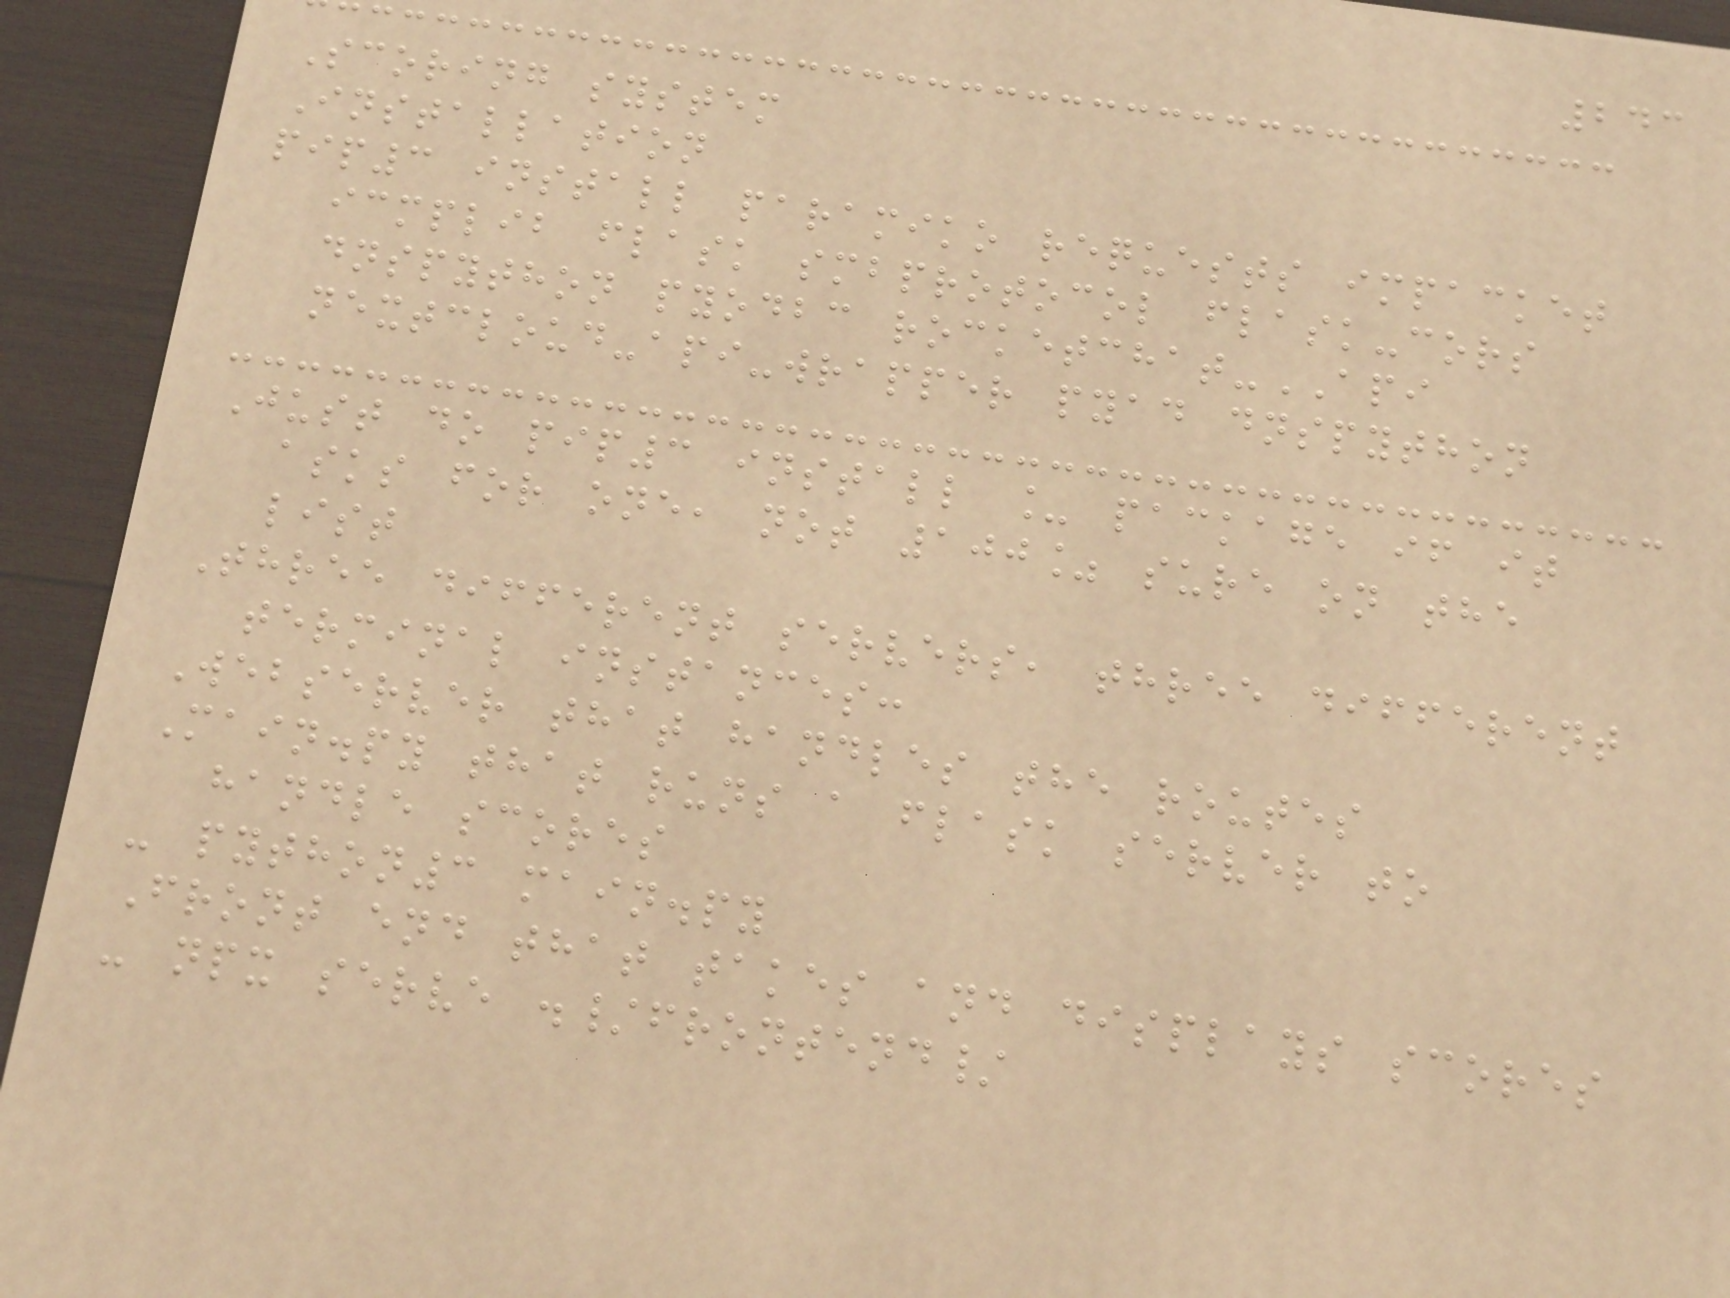243
Scoring system
Installation
pip3 install paramiko requests impacket
icmplib flask smbprotocol flask-cors
dnspython pyodbc rocketchat-API
nextcloud-api-wrapper pyad dnspython
Just do pip3 install _ package if it
asks for one, not 100% sure on the
list
Three different servers, three different
terminal instances:
Webserver that handles the routes
Main.py that runs a flask server to
handle scores
- python3 main.py
Front end that takes and displays scores
- npx serve ./frontend/
